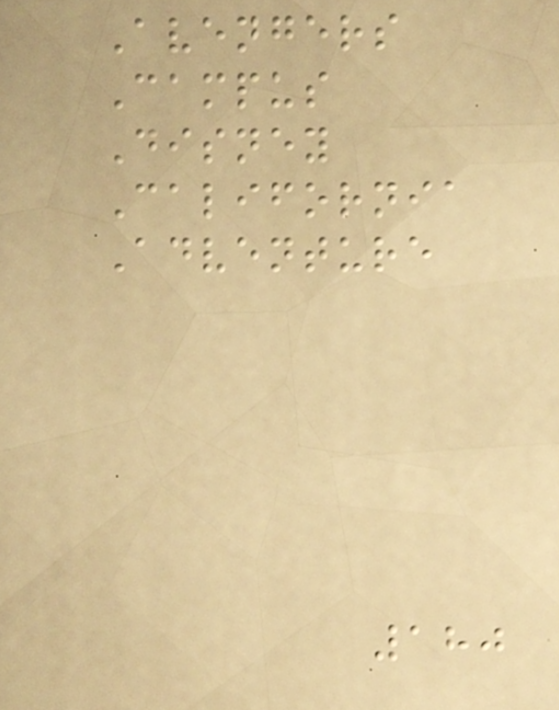Avengers
Campus
Disney
California
Adventure
180
